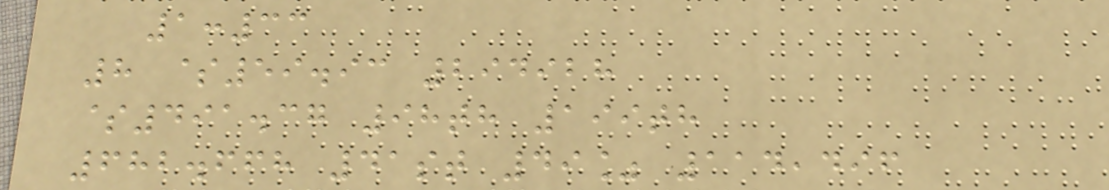1:33
8 $59.93 294928
$491.37 98th 199th
682.668 41st 49% 114,496
